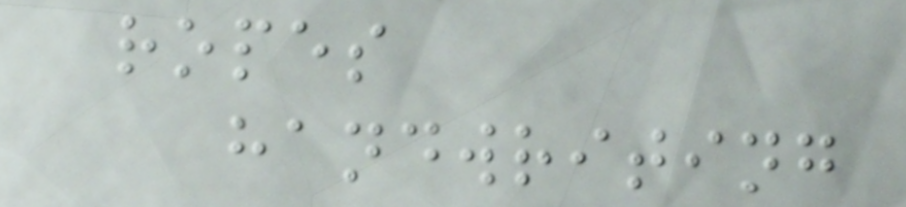ropes
handwriting
